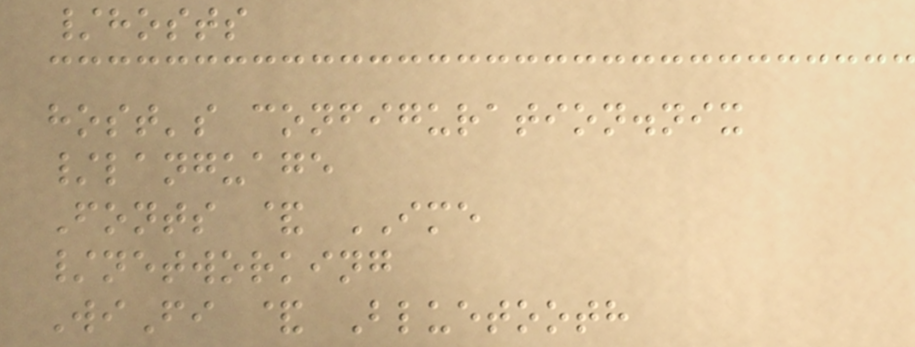/hosts
host's configuration.nix
/language
Fonts & IME
/networking
WiFi & Bluetooth
